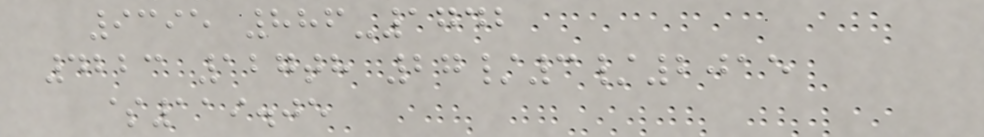9395 886-1742
4223 127th 27/3/2015
$119.05
